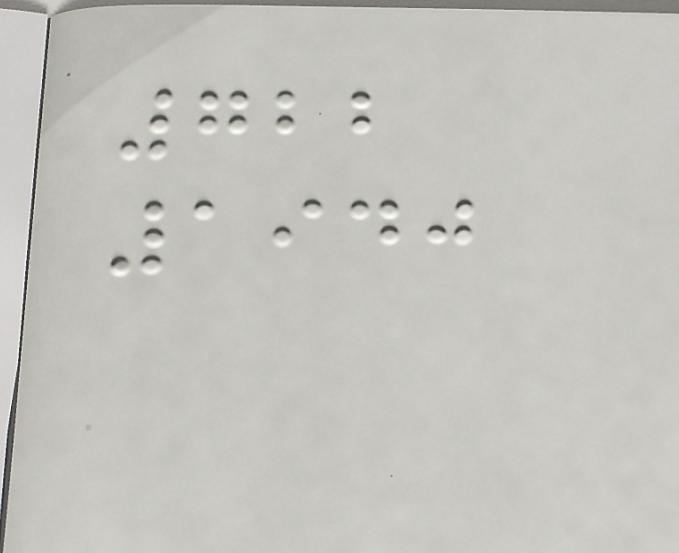722
1940
